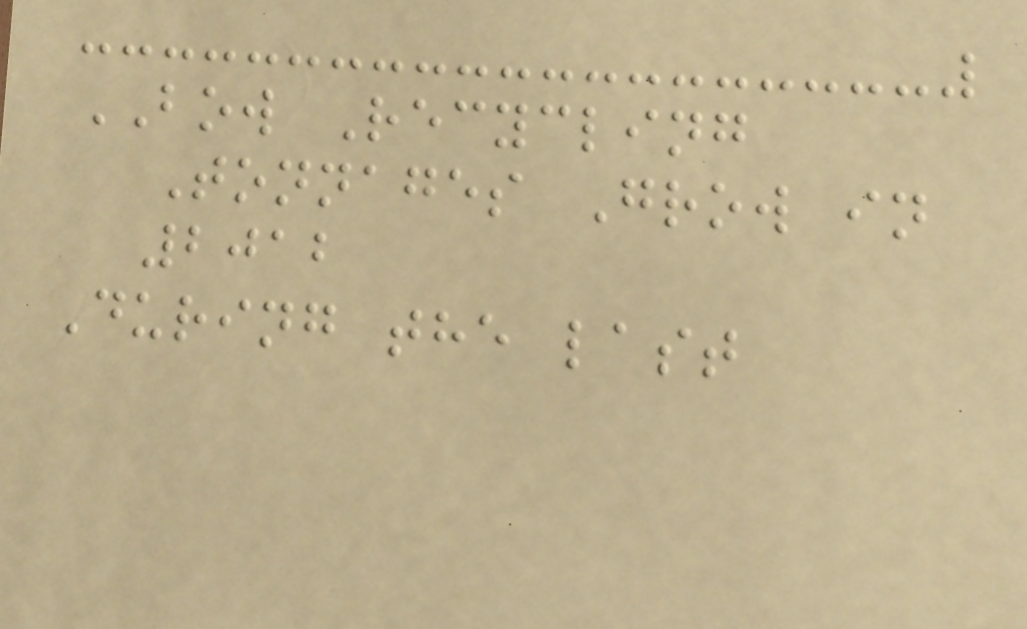BOW Recycling
Tonnages Grow in
2012
During the last
